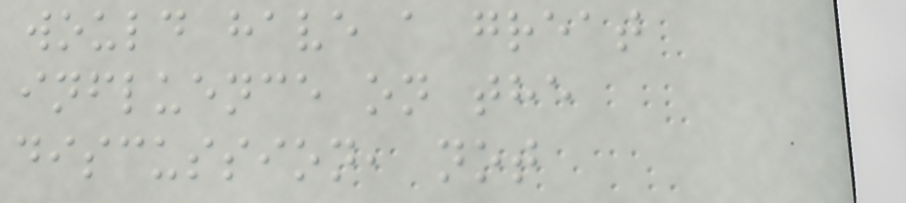would have a great
influence on the
discussion, not
